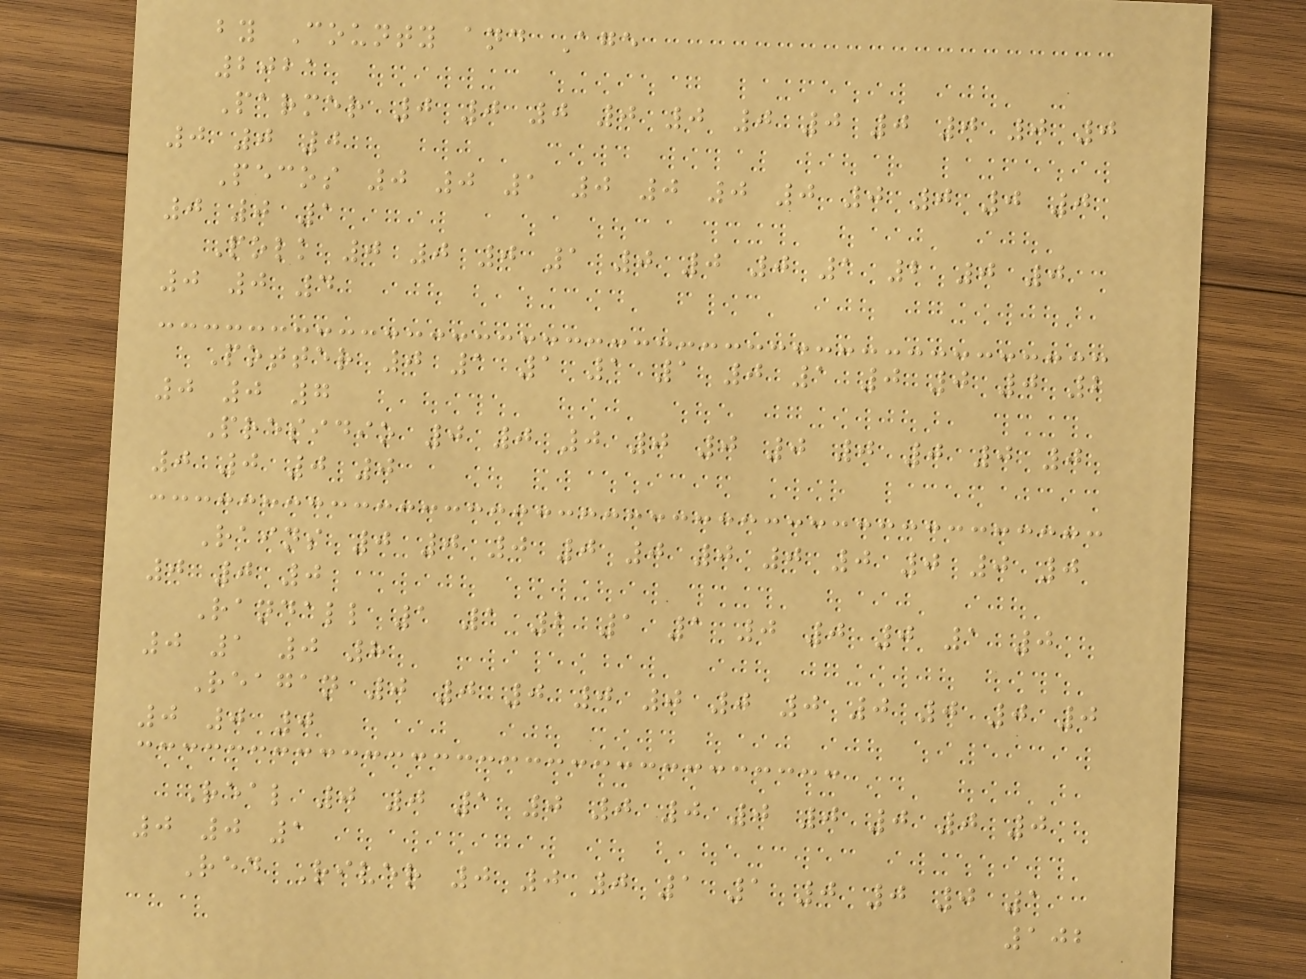by County and Age
2021
Parmer 0 0 0 0 0 0 0 0 0 0 0
0 0 0
Pecos 0 0 1 0 0 0 0 0 0 0 0
0 0 1
Polk 0 0 0 1 0 0 0 1 2 0 0
0 0 4
Potter 0 1 1 1 1 0 1 0 0 0 2
0 0 7
Presidio 0 0 0 0 0 0 0 0 0 0
0 0 0 0
Rains 0 0 0 0 0 0 0 0 0 0 0
0 0 0
Randall 1 1 2 1 1 0 0 0 1 0
0 1 0 8
Reagan 0 0 0 0 0 0 0 0 0 0 0
0 0 0
Real 0 0 1 0 0 0 0 0 0 0 0
0 0 1
Red River 0 0 0 1 1 0 0 0 1
102
